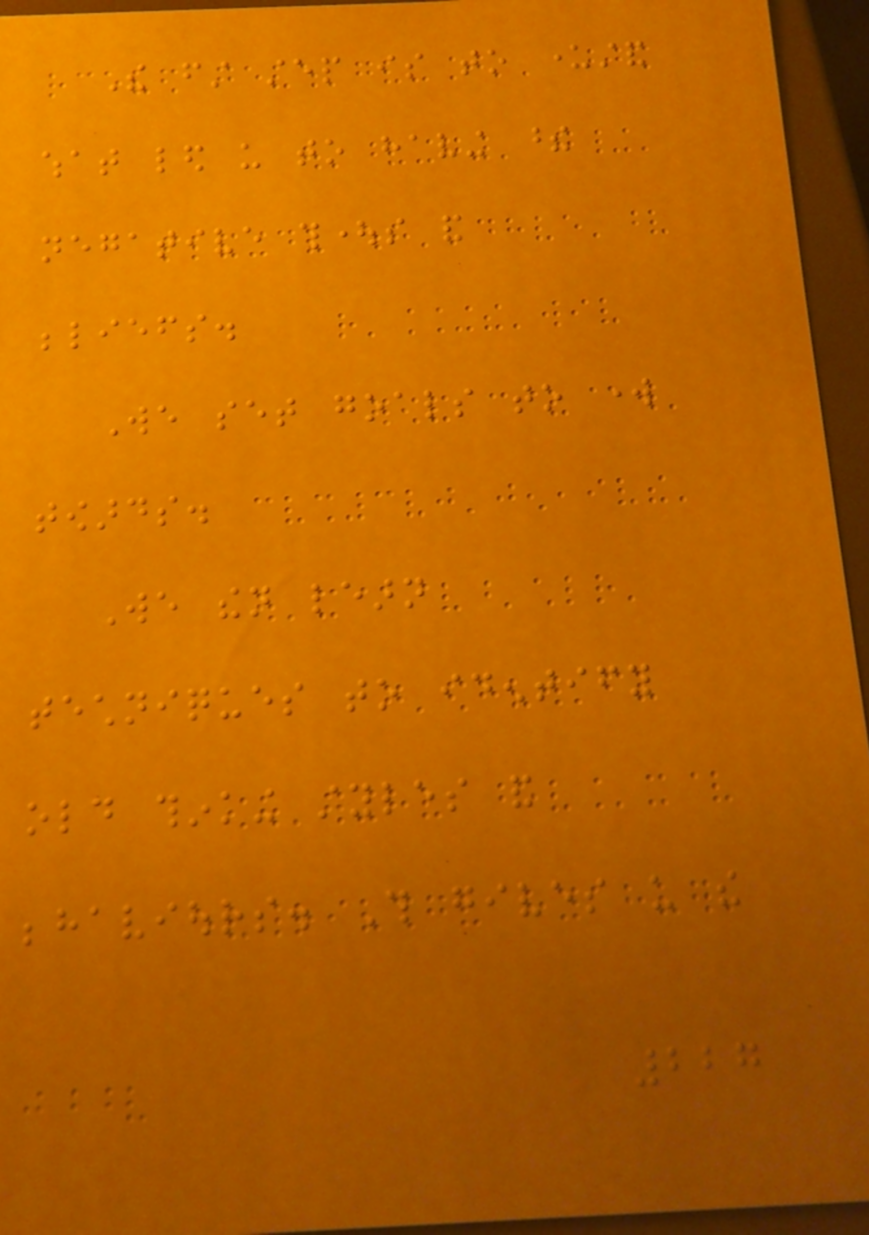The first step is to understand
what led us to having these
negative thoughts and
beliefs.
We set goals to work
towards.
We then learn
techniques to identify
old thinking styles and
behaviours. This gives us the
227
